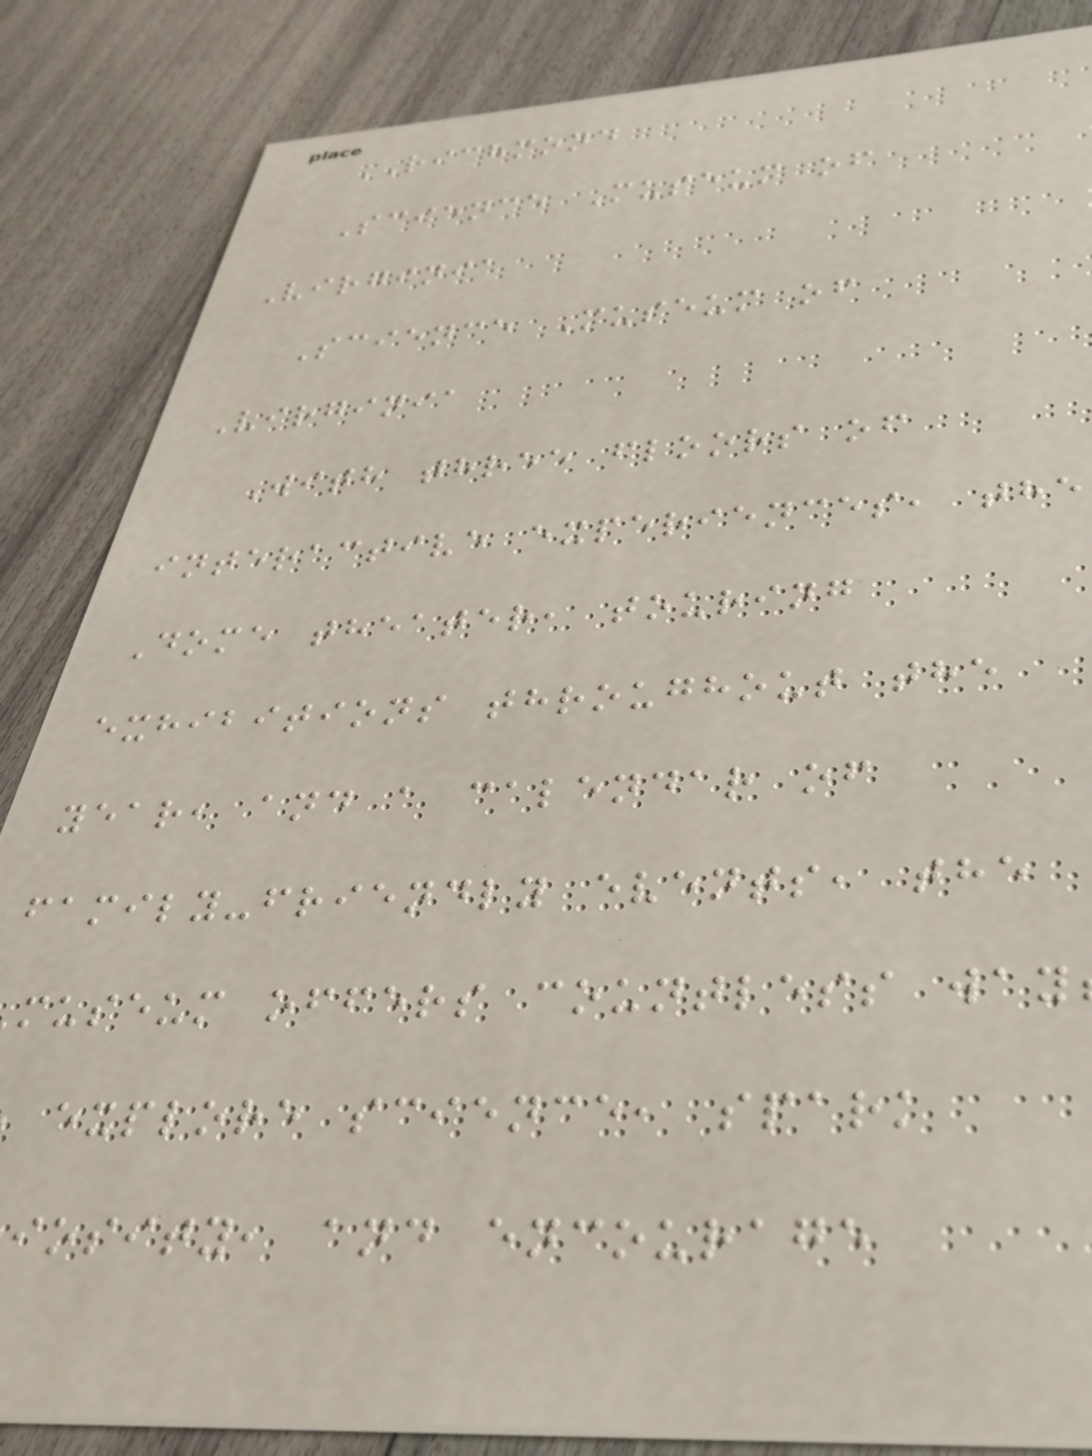RICHMOND
Science Museum of
Virginia
Science Museum of
Virginia
With three floors of
interactive experiences, the
Dome theater, touring
exhibitions throughout the
year, and a calendar of
family-friendly events, the
museum offers countless way
explore science, spark
iosity, and encourage
